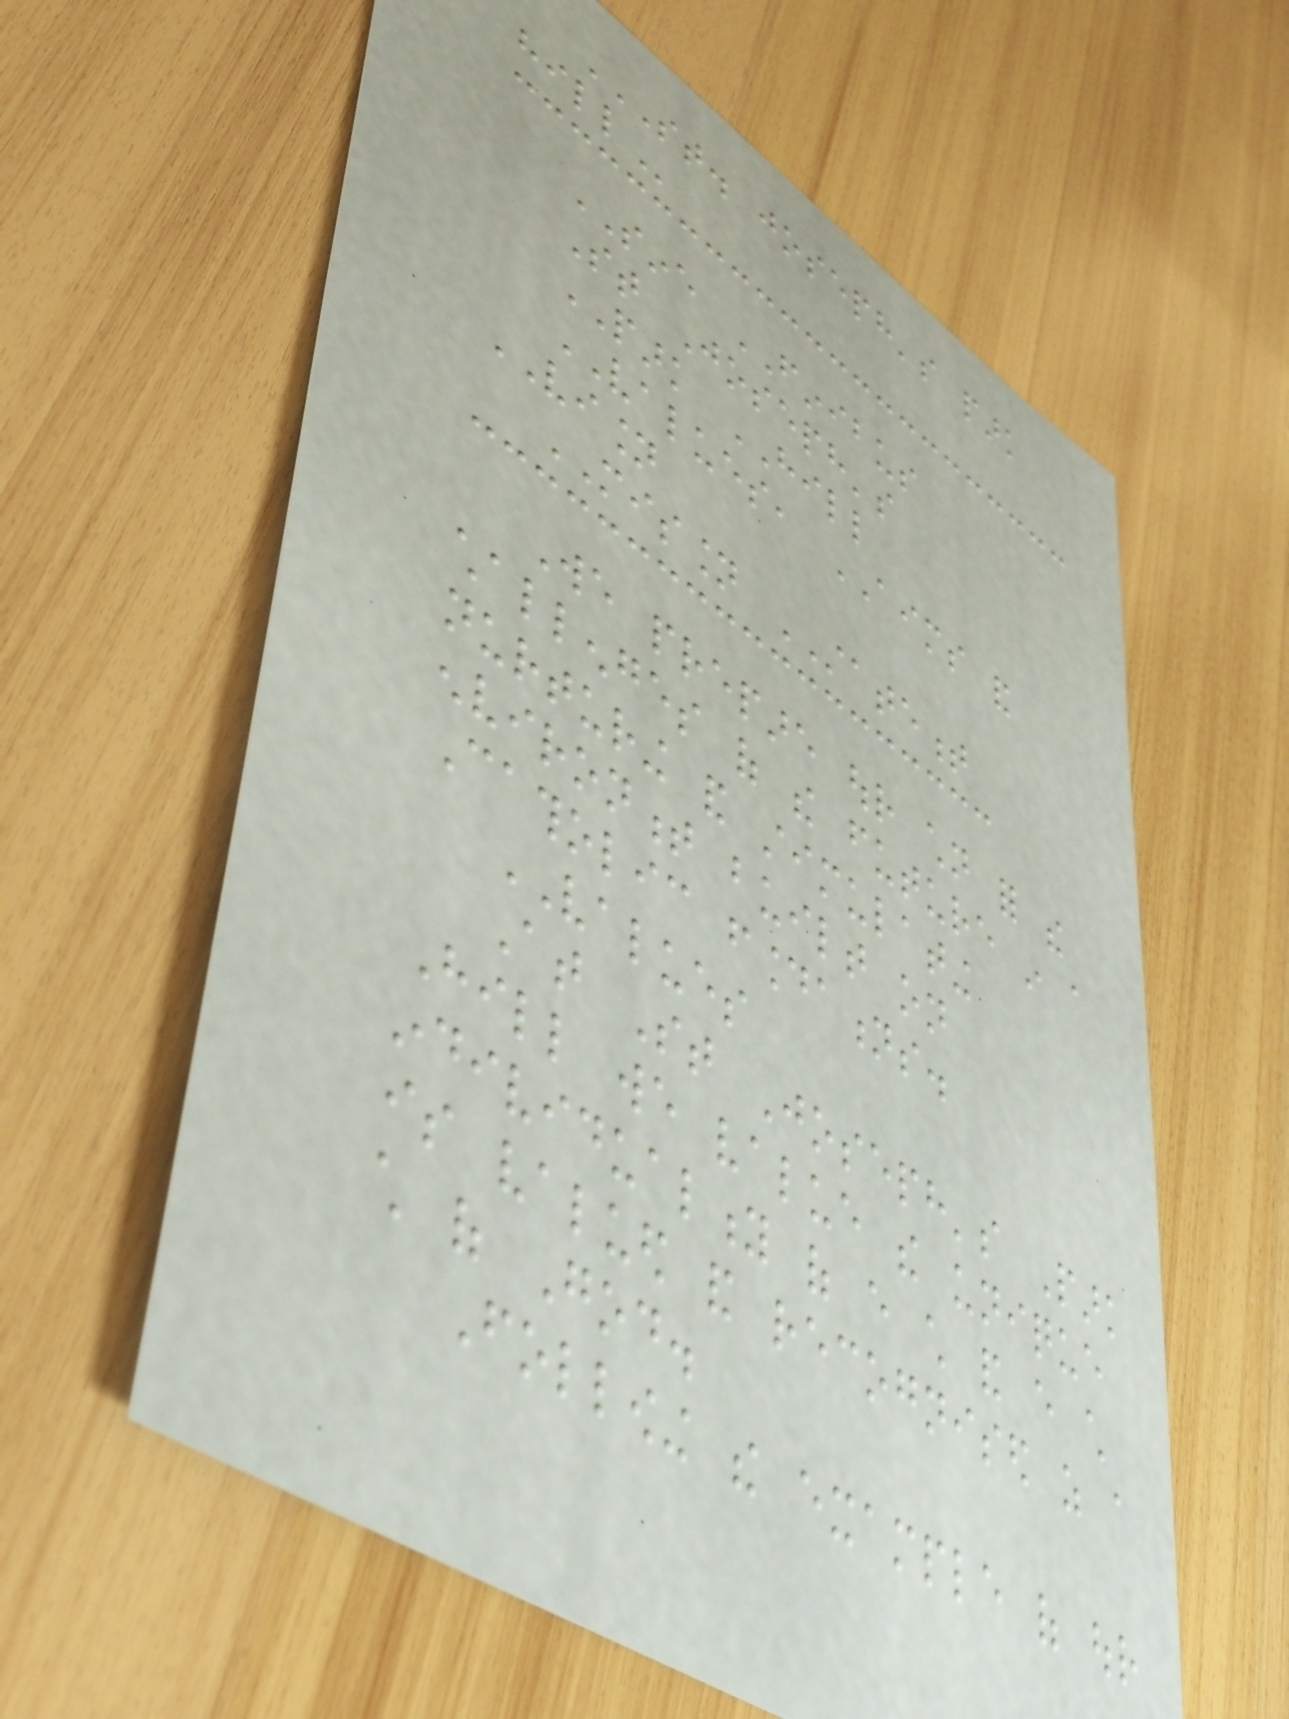ST. JOSEPH'S PARK
HILL
SINE FINIBUS
St Joseph's
PARK HILL
VALUES, AIMS and
VISION
MISSION STATEMENT
We prepare our children for the
challenges of the future in a
nurturing and stimulating
environment built on
Catholic foundations.
VALUES
At St Joseph's Park
Hill we value the unique
individuality of every child and every child
is valued and recognised as a
child of God.
Following the example of our
